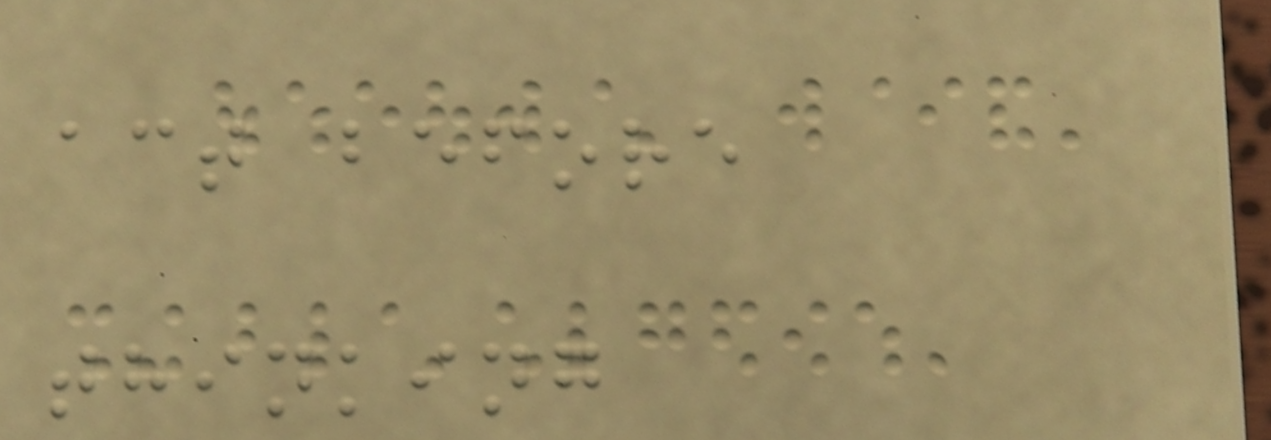act before
thinking
